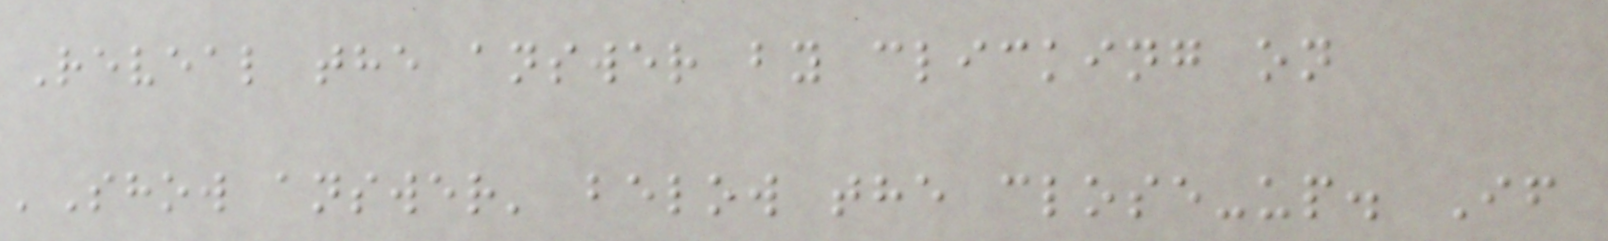Reveal the answer by clicking on
'Show answer' below the close-up. If
